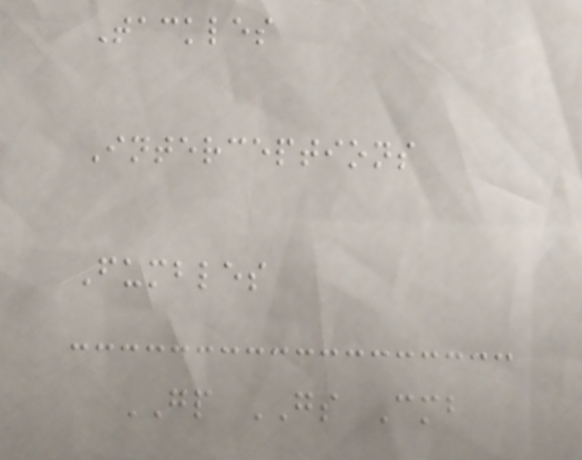Tackles
Interceptions
Fumbles
GP GS Cmb
